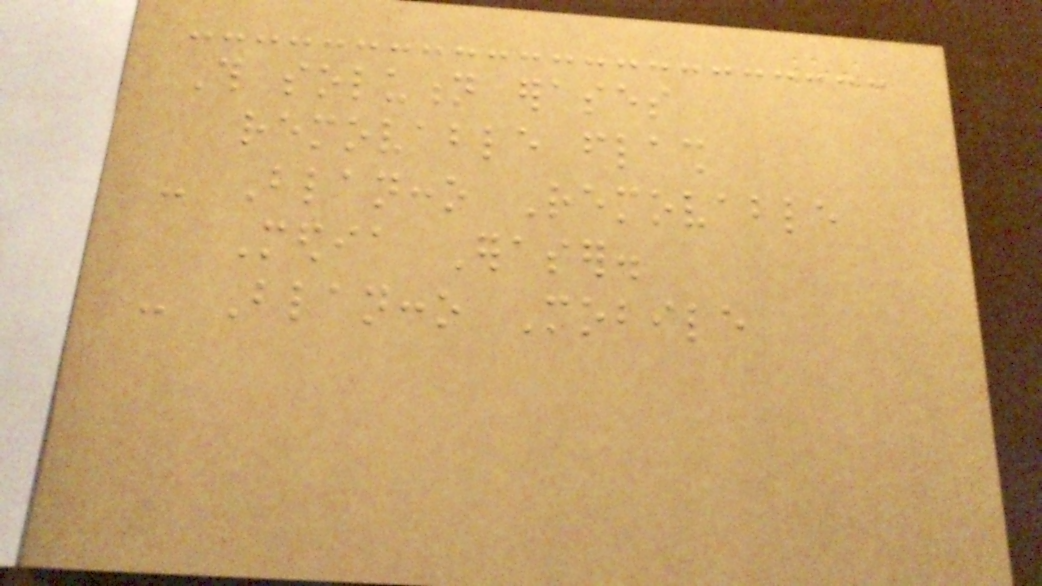This solution erases
removable flash
- Blancco Removable
Media Eraser.
- Blancco Mobile
